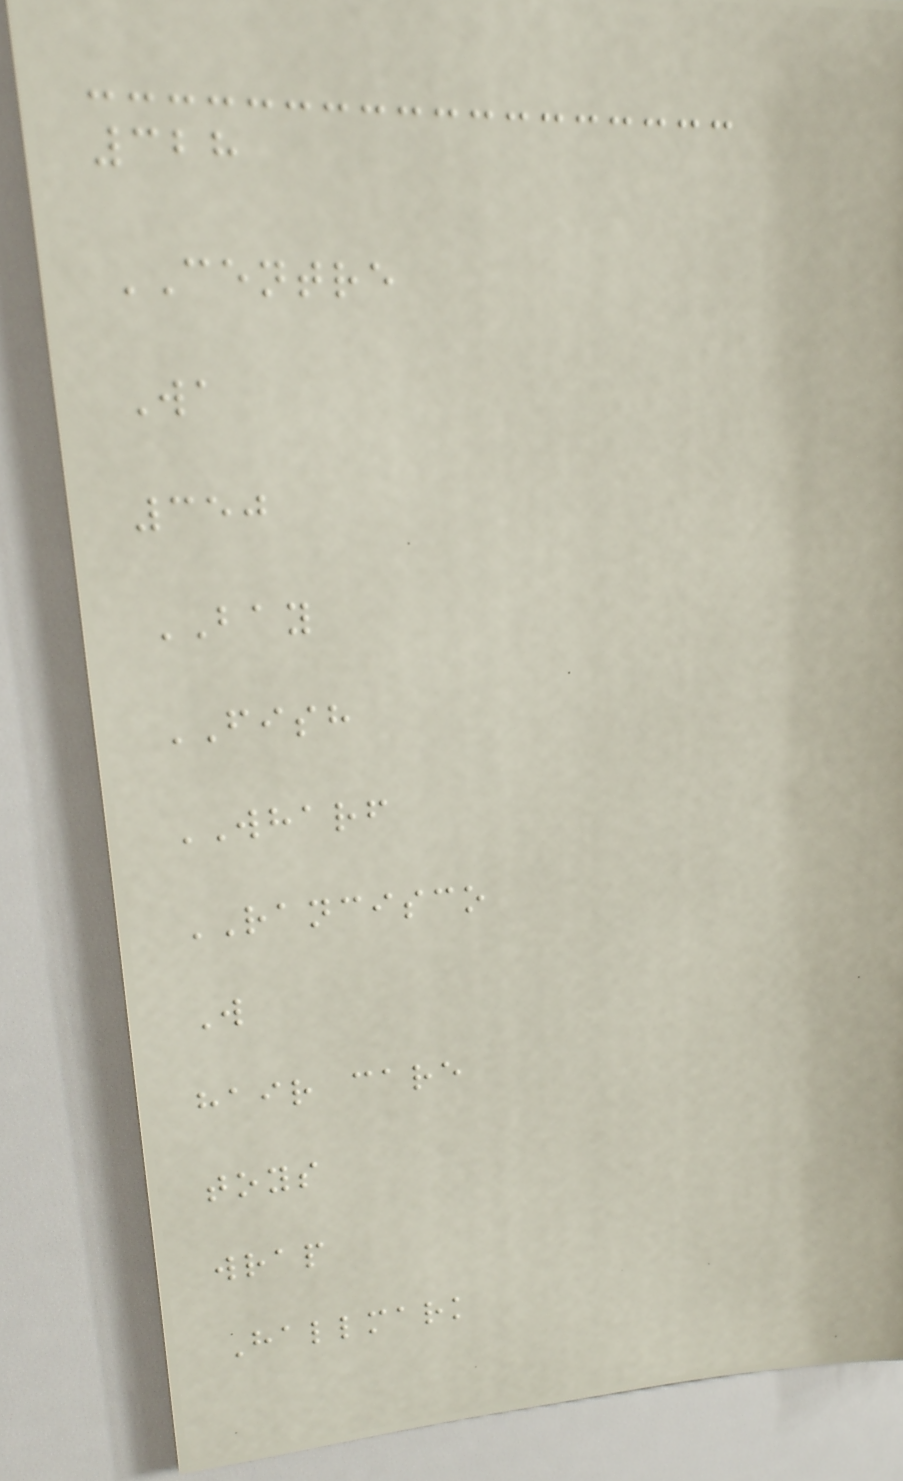328
CENTRE
Wa
350
BAY
FISH
WHARF
RANCISCO
W
hair care
toys
wrap
Hallmark
